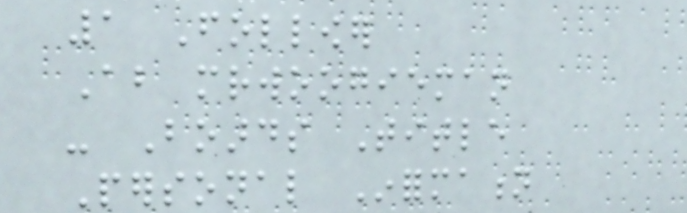1 Follower
About mrwoogieman
- Boards Title
Personal Information
